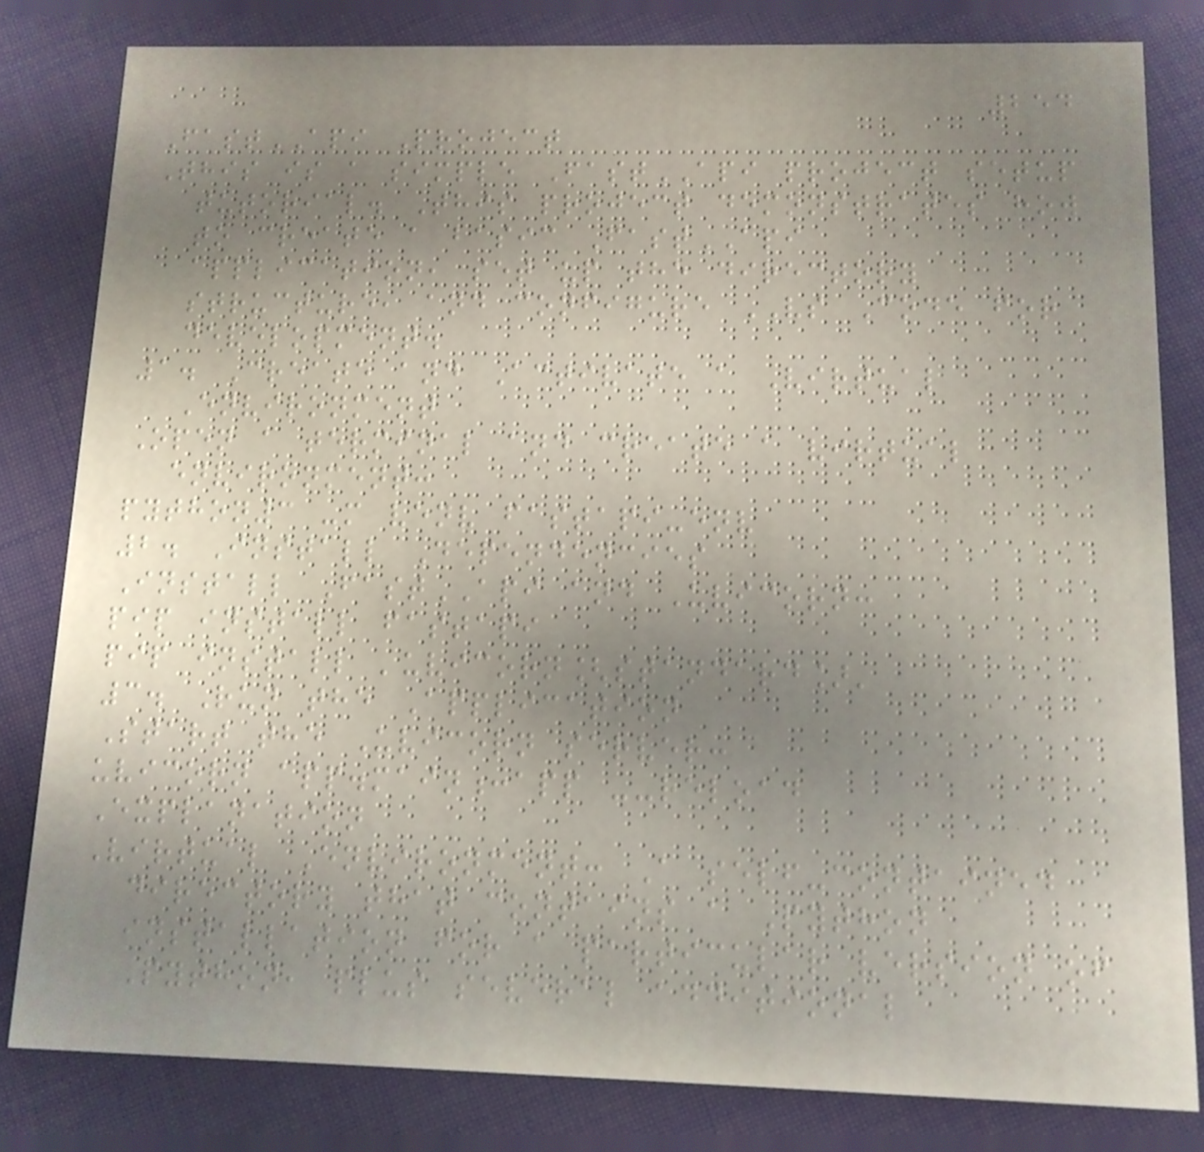254
FastAPI Project
This is a simple FastAPI project setup
tutorial. This project demonstrates how
to create a basic FastAPI
application, set up the directory
structure, and configure VS Code for
development.
1. Create and Activate a Virtual
Environment
Open a terminal and create a virtual
environment:
python3 -m venv fastapi-env
2. Install Dependencies
Install FastAPI and Uvicorn:
pip install fastapi
pip install 'uvicorn[standard]'
3. Run the Application
Start the Uvicorn server:
uvicorn app.main:app --reload
Explanation
Virtual Environment: A self-contained
directory that contains a Python
installation for a particular version of
Python, plus several additional
